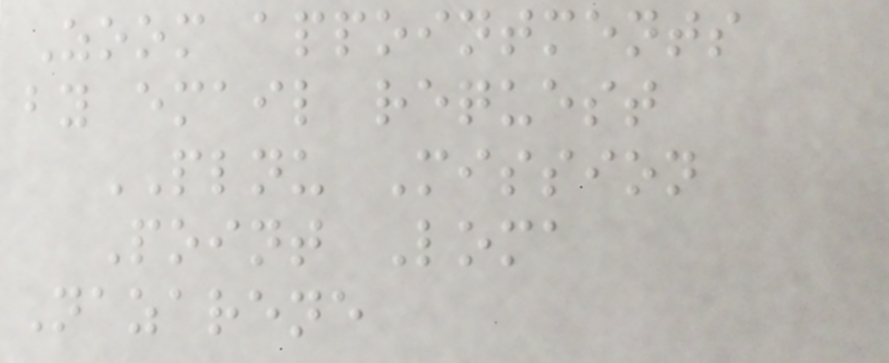Zoom appointments
by email request
PLNU Mission
Point Loma
Nazarene
